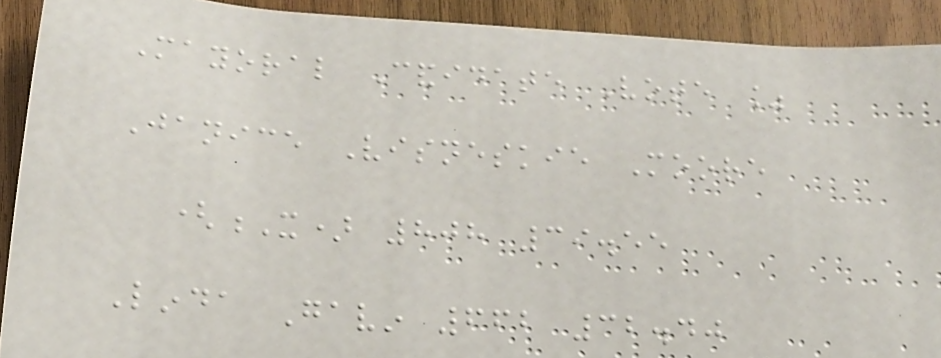Mayoral Candidate Vote %
Janice Visneskie Moore
(X) 808 39.55
Linda Gavin 662 32.40
